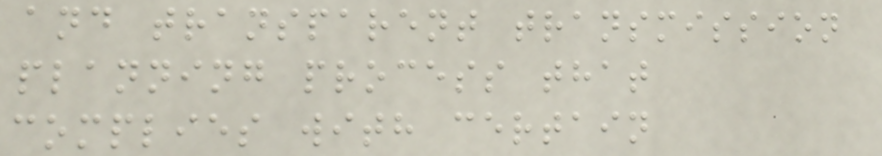and transparent transmission
planning process that
complies with certain
